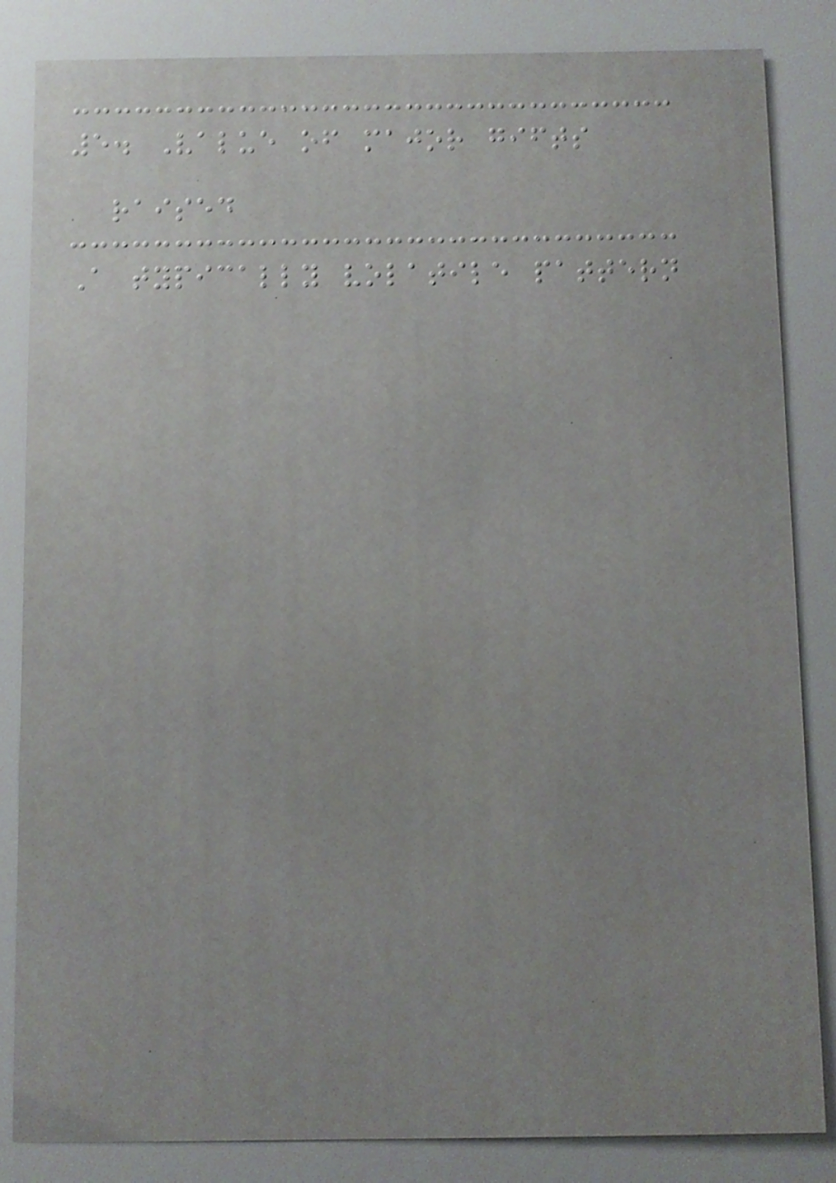5. Value of major gifts
raised
A typically volatile pattern
